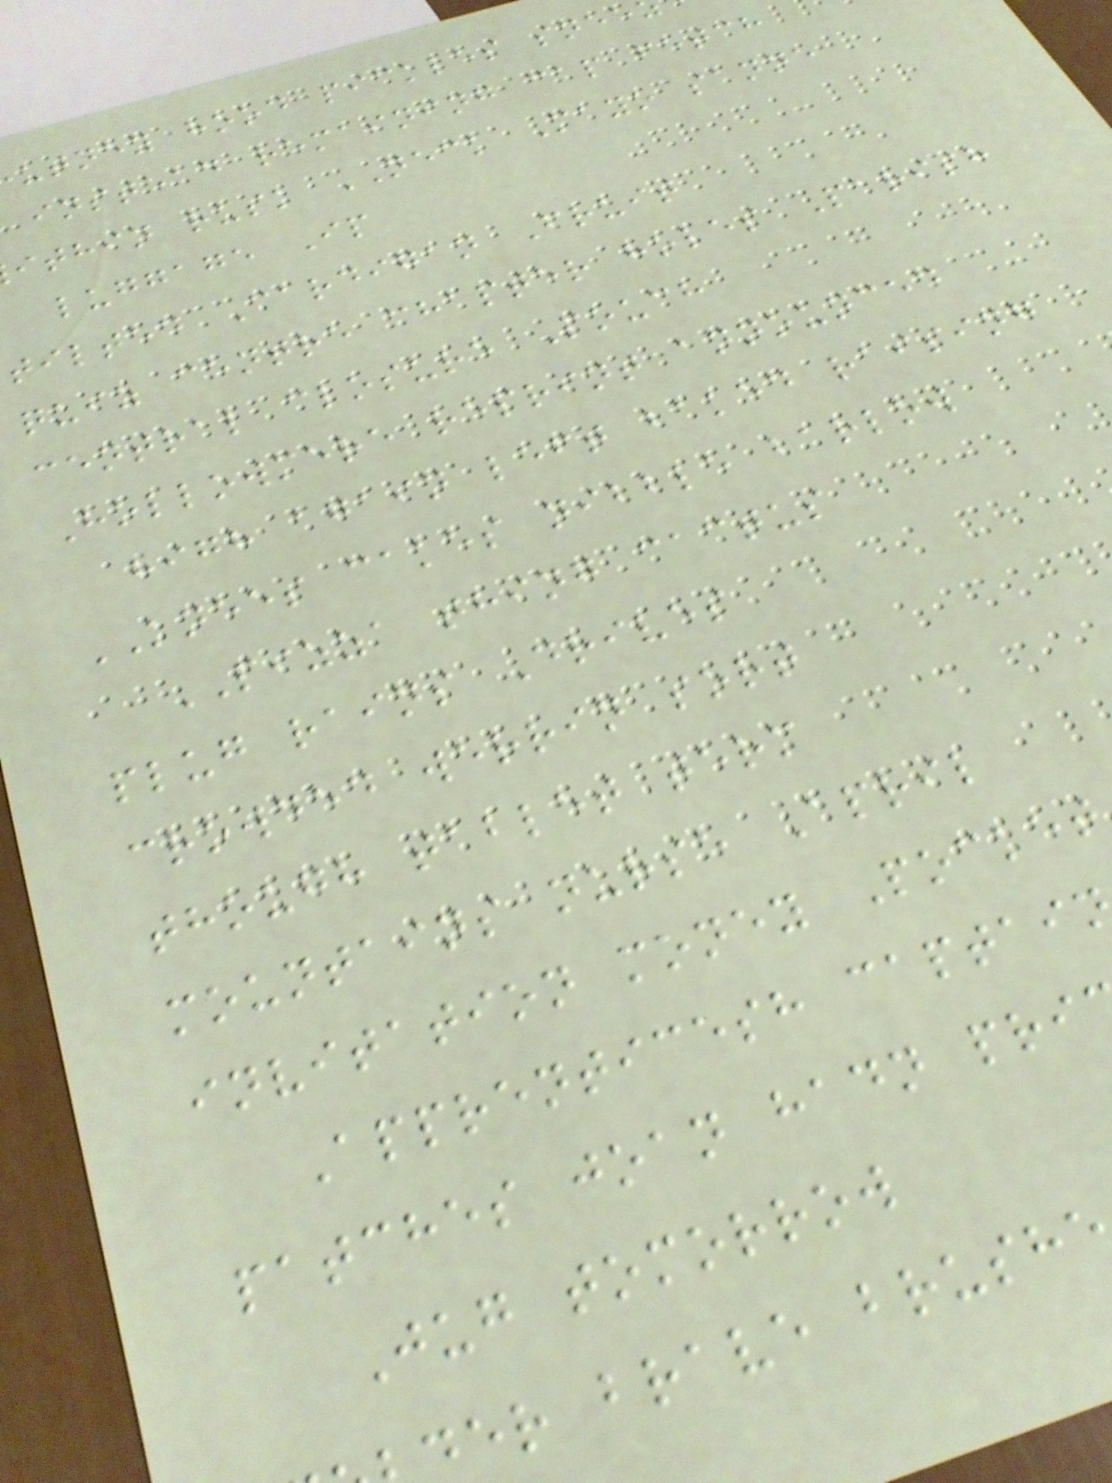utney hood pickles snee
instead remaining cap fetch
ithin rusk NECK Mayo sanne
luggage Ip
tilted Cardigan Fruit
quiz centre chapter holes Parish
central closure Pouch
Hollowmere reprint announced
high again left baked raising
KNEES cakes nibble barlow
PIZZA thing cactus
plug rains Drives
crowded werrin sort
though tablet term
mountains nurse April
invitation money Pocket
Apprenticesh captai
patches joan hadn pri
Jug tomorrow
er brave brush
